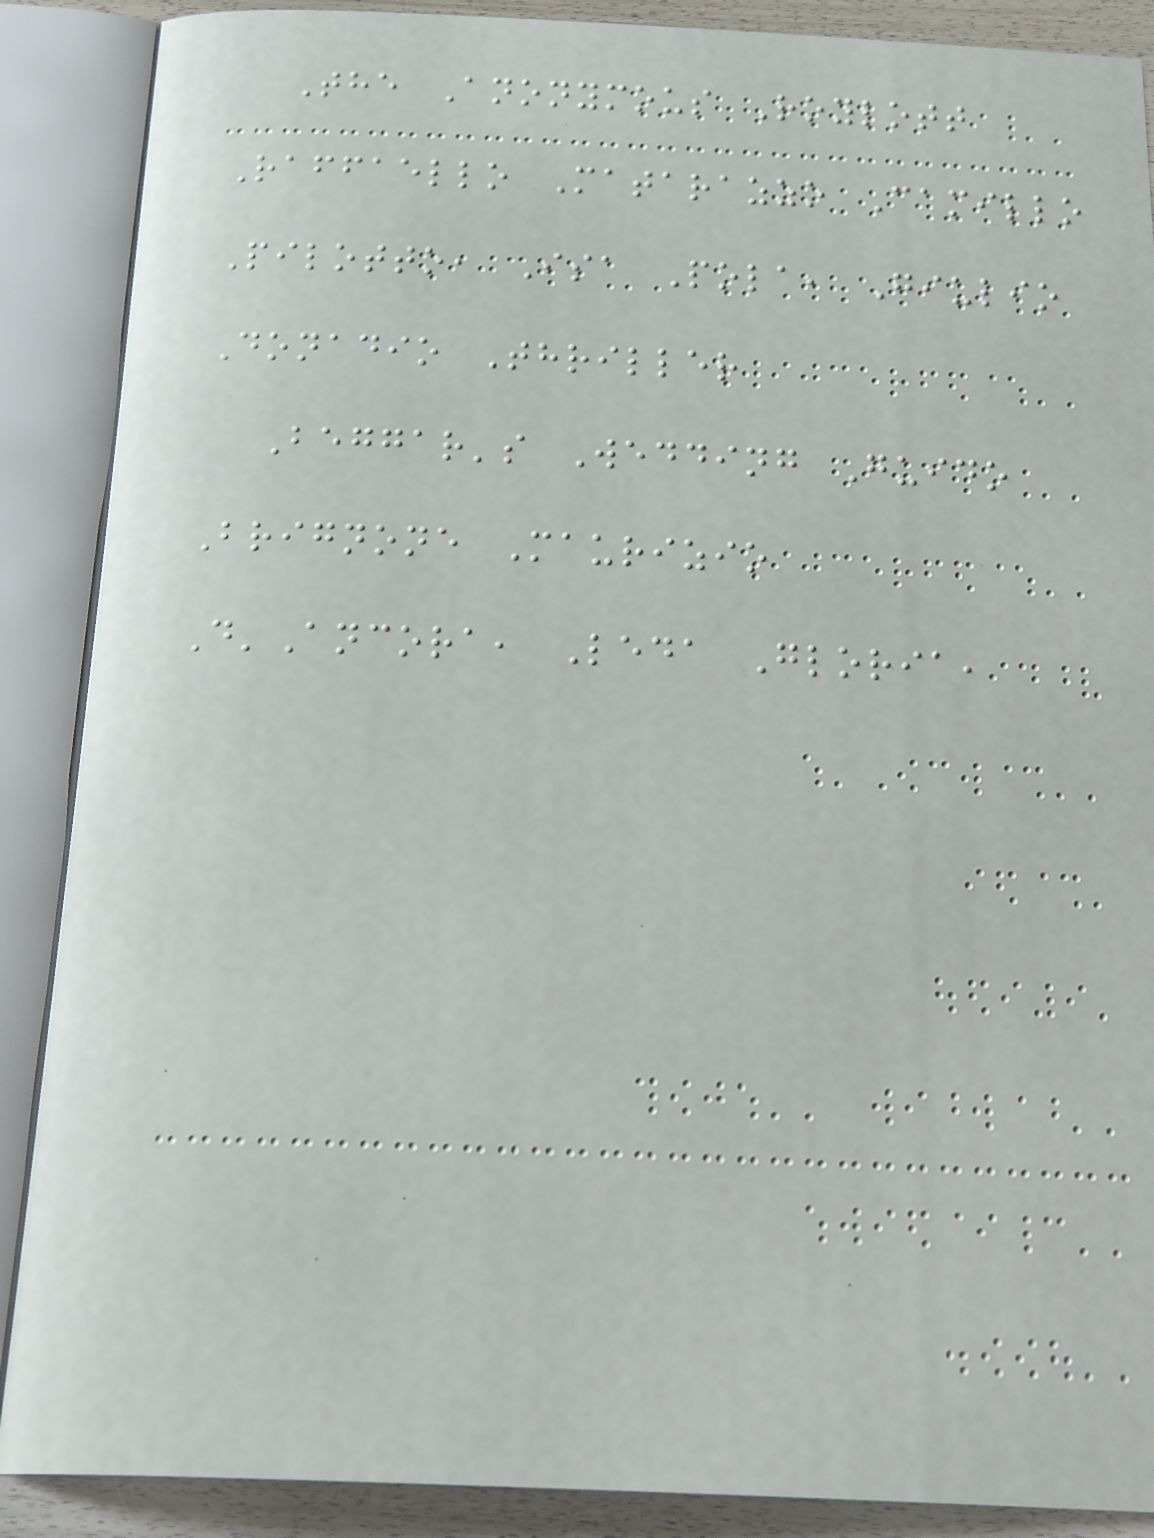The Anonymous Roylott
Raffaello Matarazzo Camillo
Pilotto, Isa Pola, Giulio
Donadio Thriller
Beggar's Wedding Guido
Brignone Maurizio
D'Ancora, Leda Gloria,
